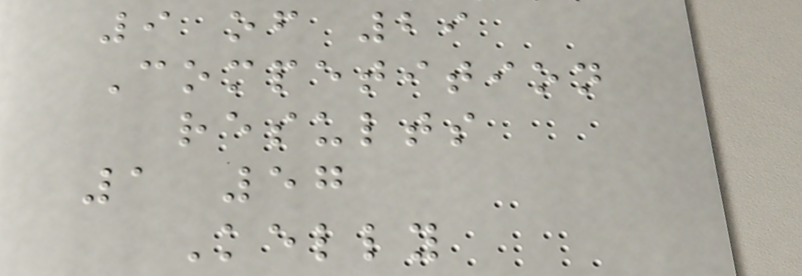9 of 29
Competition
results
1 57
Kelly
